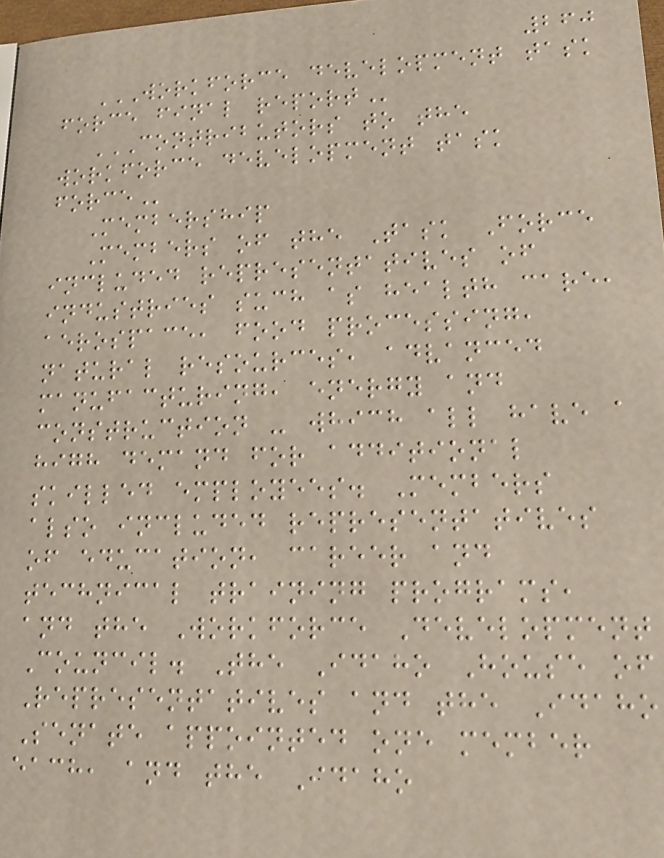260
WORKFORCE DEVELOPMENT TASK
FORCE FINAL REPORT
CONTRIBUTORS TO THE
WORKFORCE DEVELOPMENT TASK
FORCE
Membership
Members of the Task Force
included representatives of
industries such as health care,
aerospace, food processing,
natural resources, advanced
manufacturing, energy and
construction - which all have a
high demand for additional
skilled employees. Members
also included representatives
of education, career and
technical training programs,
and the Workforce Development
Council. The Idaho House of
Representatives and the Idaho
Senate appointed one member
each, and the Idaho
